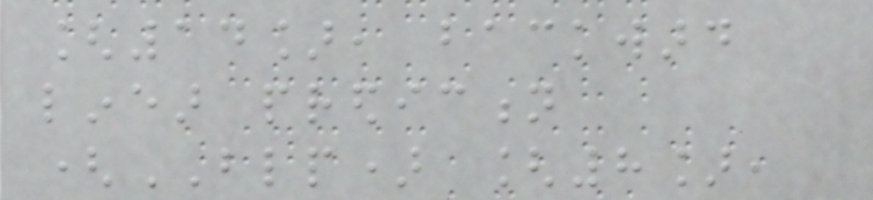[14], backward
linear prediction
(BLP) [8],
